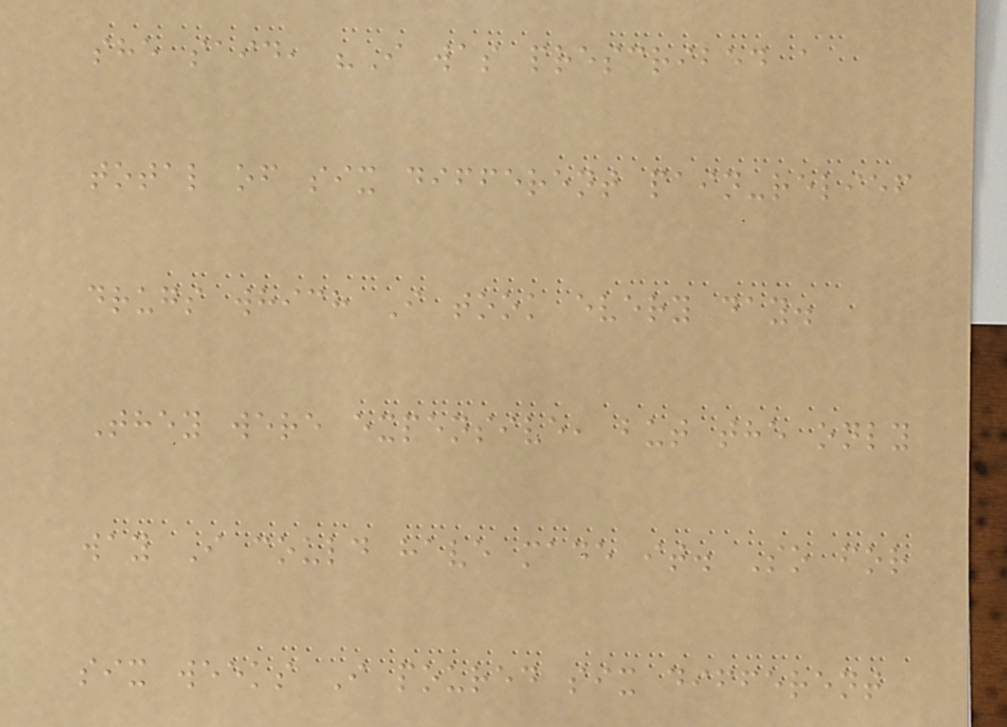she said, "I was prescribed a
total of six different pain-relief
drugs which I took every day.
They were expensive, but the only
way I could have made it. So for
six weeks I poured six different
